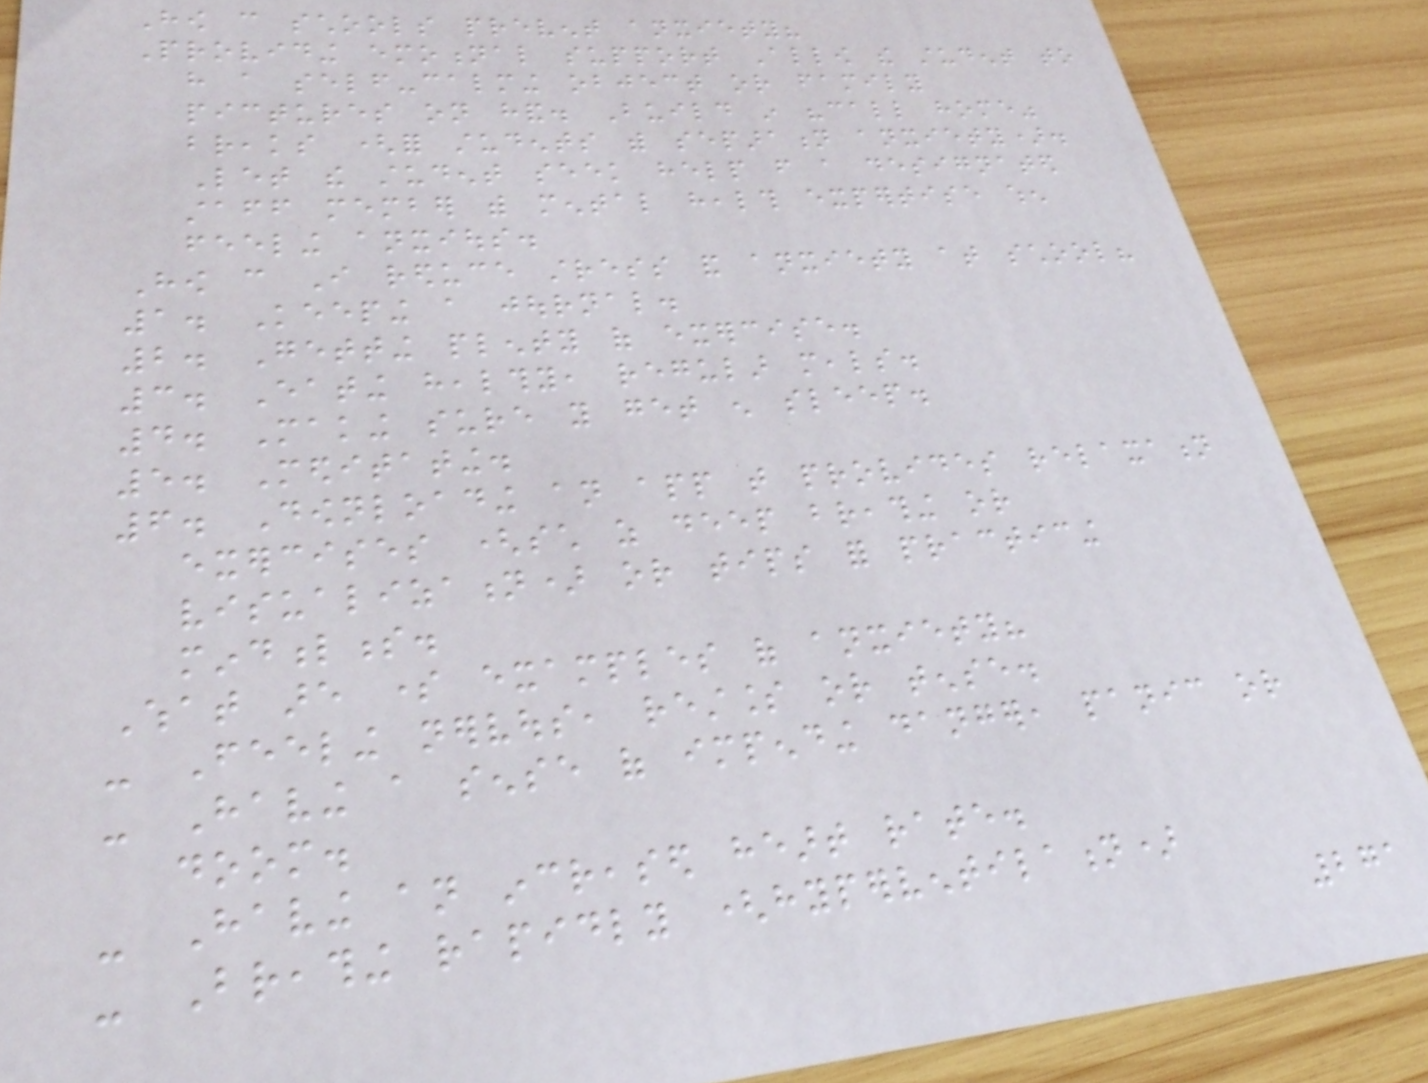How can schools prevent anxiety?
Providing emotional support Allow the student to
have a self-calming object or family
pictures on hand. Build in "call home"
breaks (for students with separation anxiety).
Let the student seek help from a designated
staff member with mental health expertise when
feeling anxious.
How can I reduce stress and anxiety at school?
1. Keeping a journal.
2. Getting plenty of exercise.
3. Eating healthy, regular meals.
4. Making sure you get enough sleep.
5. Meditating.
6. Downloading an app that provides relaxation
exercises (such as deep breathing or
visualization) or tips for practicing
mindfulness.
What are some examples of anxiety?
- Feeling nervous, restless or tense.
- Having a sense of impending danger, panic or
doom.
- Having an increased heart rate.
- Breathing rapidly (hyperventilation)
271
